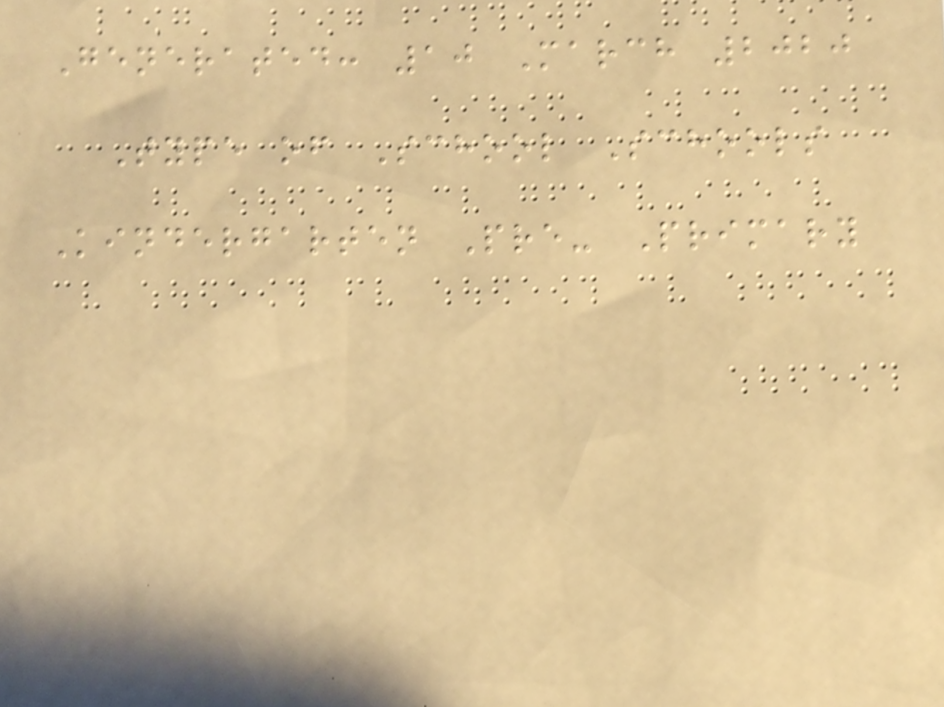Generated: 10 March 2020
Type of School Schools
Kindergarten Pre- Primary
